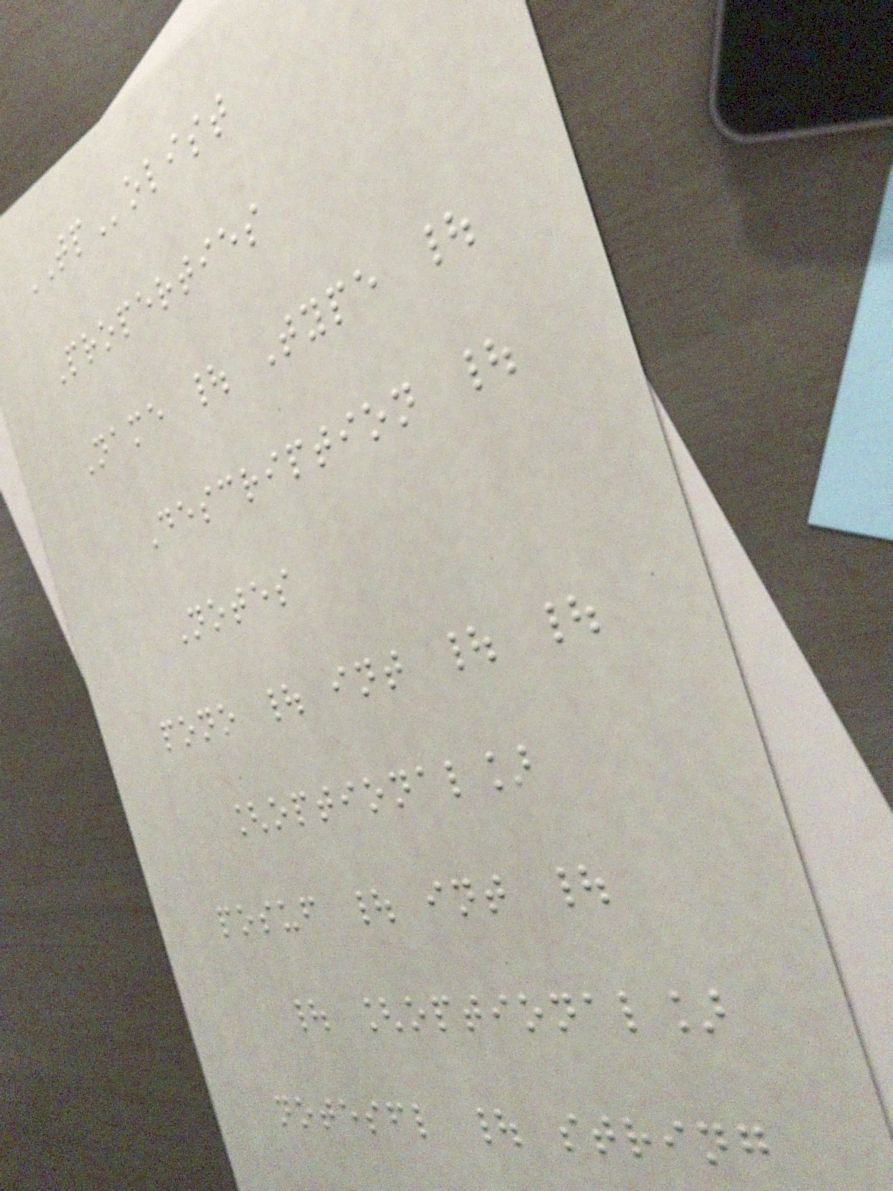TPolist
Properties
Name | Type |
Description |
Notes
pono | int | |
[optional]
posuf | int |
| [optional]
notesfl | string
